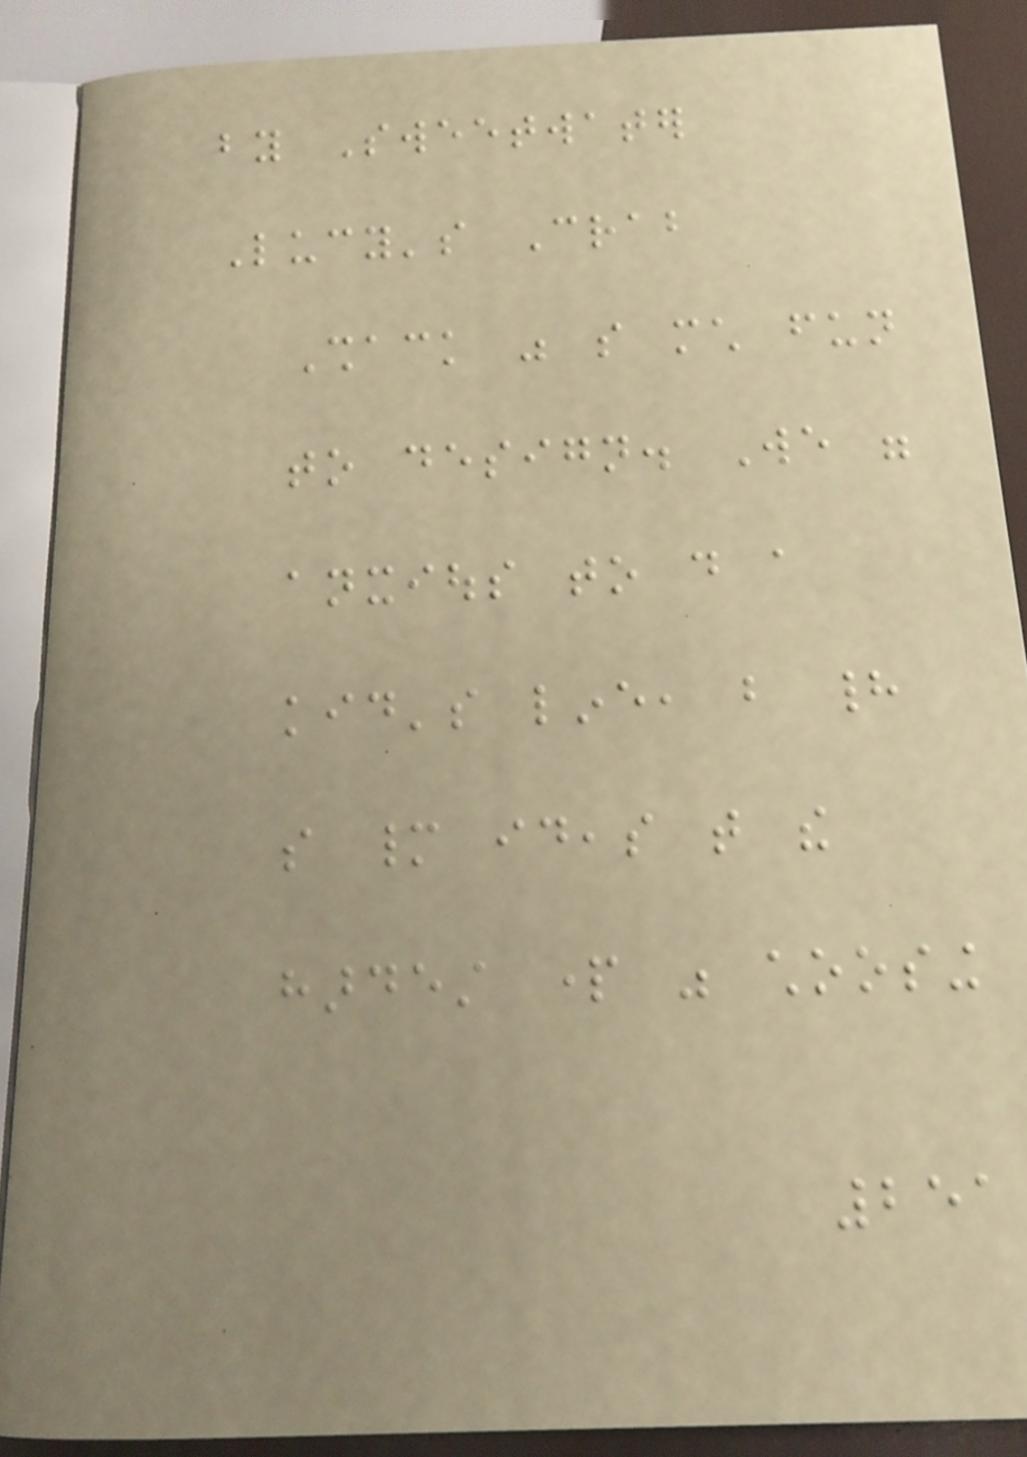by Sweetwater
Lucy's Crab
Shack was so much fun
to design. We were
anxious to do a
kid's line, but had
so many ideas that the
hardest part was choosing
251
